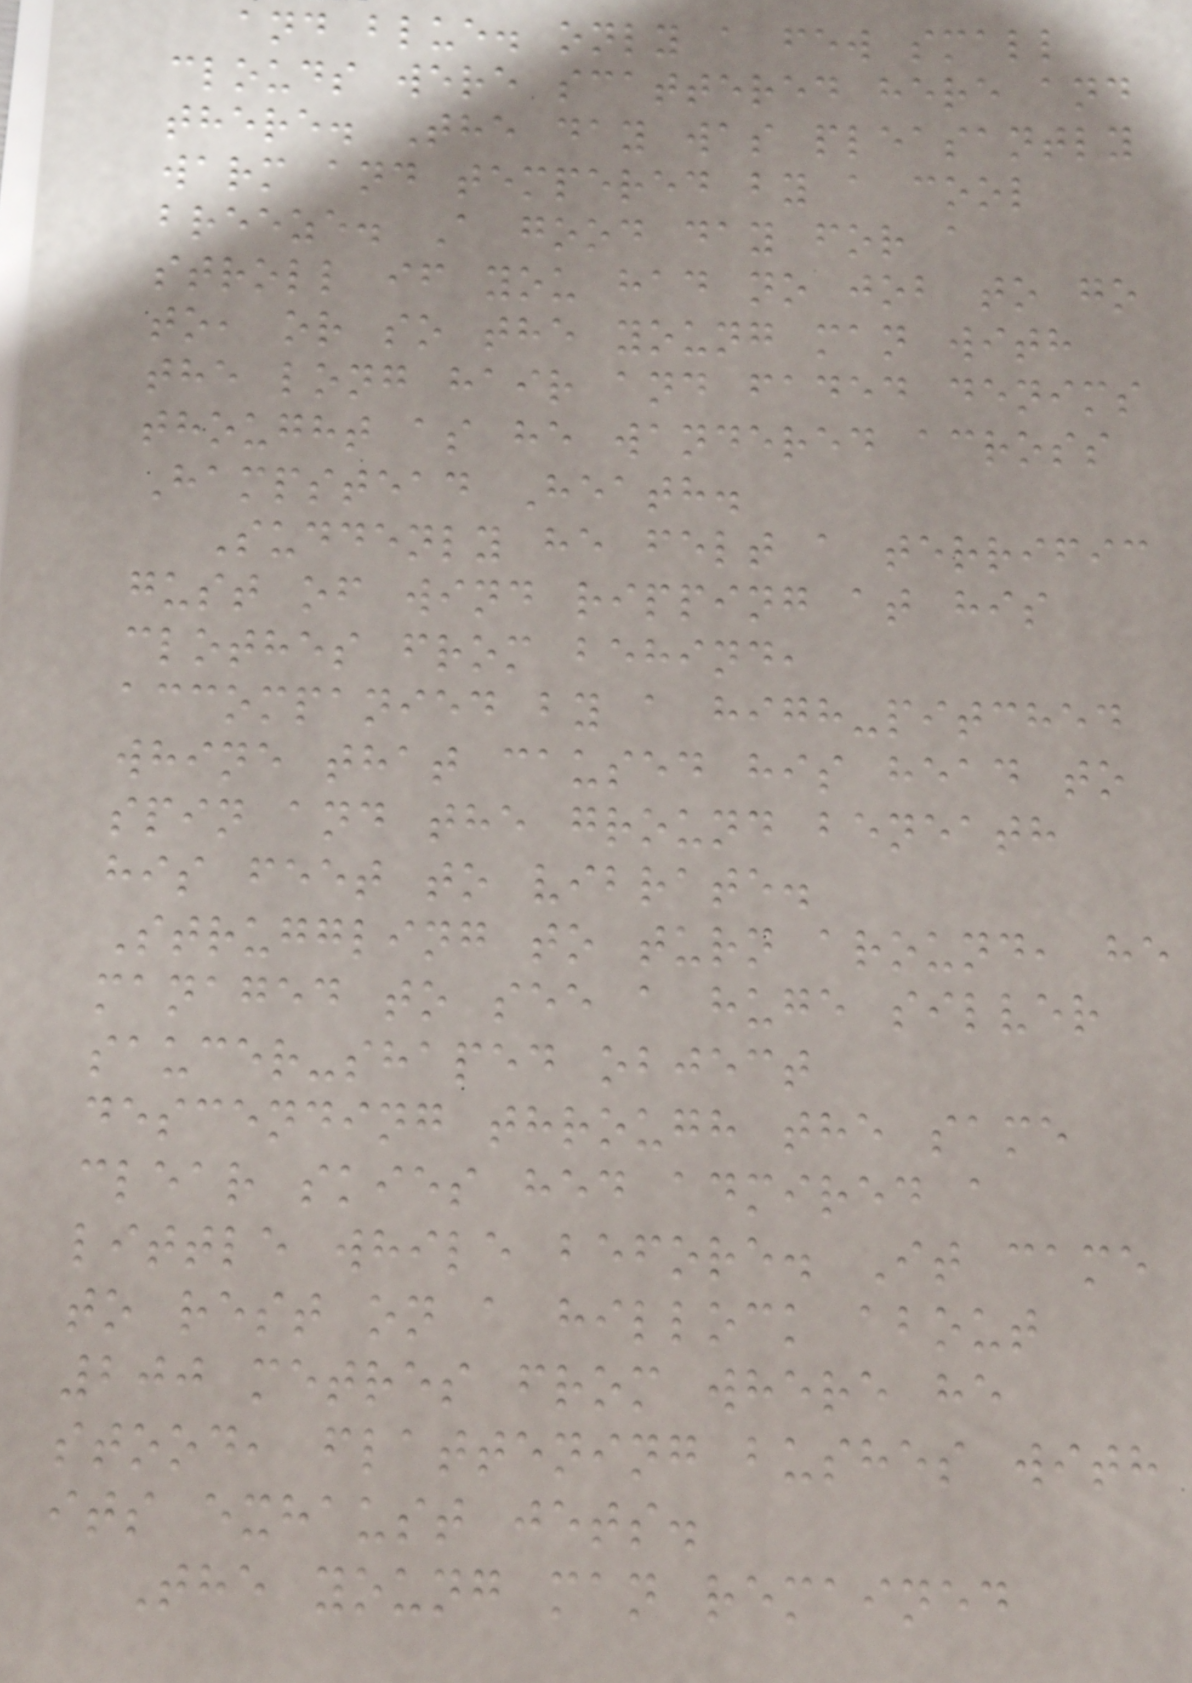and blue. only a few small
clouds were scattered here and
there. The day was pleasantly
warm and tempered by a cool
breeze. A good day for a
stroll if you had no job to go
to, or so the young man with
the long hair and faded denims
thought as he wandered across
Hampstead Heath.
Suddenly he felt a terrific
gust of wind ripping at his
clothes from behind,
accompanied by a high-pitched
whine that caused his head to
spin and the ground beneath
his feet to vibrate.
Struggling to turn around, he
managed to see a huge silver
saucer-shaped object
descending through the same
clear skies hed admired a
little while before. It came
to rest on a hillock about
200 metres from where he
stood, flattening bushes with
its exhaust jets.
The young man remained
